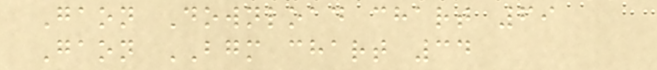Gaon Download chart 69
Gaon BGM chart 34
